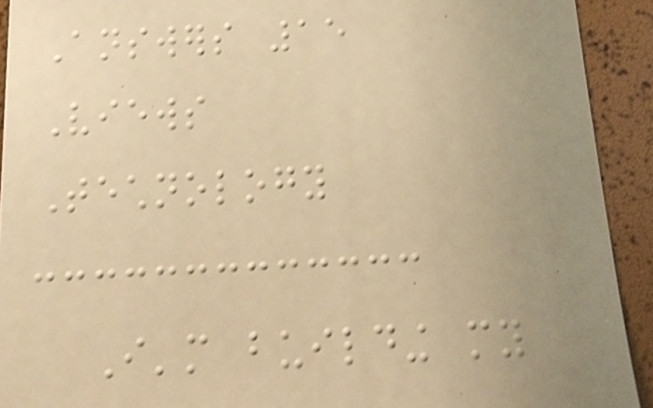Answers 15
Views
Technology
I'm building my
